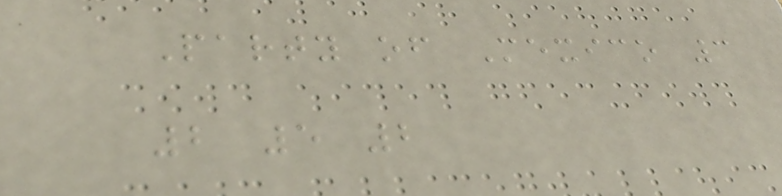Party of Mexico 3
2 5 2
